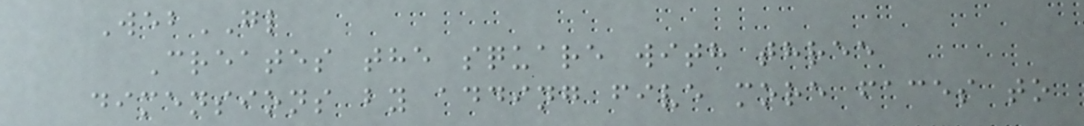WebGL
Creates the square with three
dimensions by adding five more faces to
